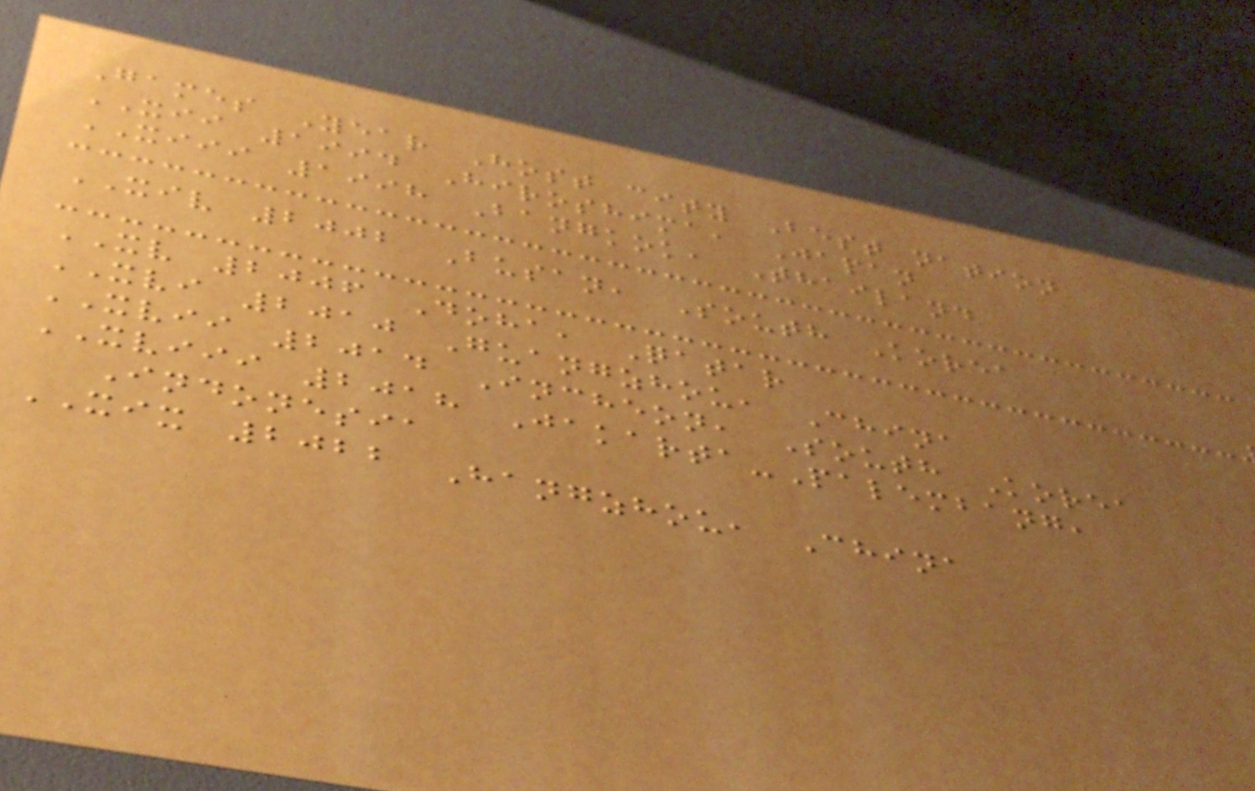Games Year Host city Best nation
XII 1994 Hiroshima, Japan
XIII 1998 Bangkok, Thailand
XIV 2002 Busan, South Korea
XV 2006 Doha, Qatar
XVI 2010 Guangzhou, China
XVII 2014 Incheon, South Korea
XVIII 2018 Jakarta-Palembang,
Indonesia
XIX 2022 Hangzhou, China
